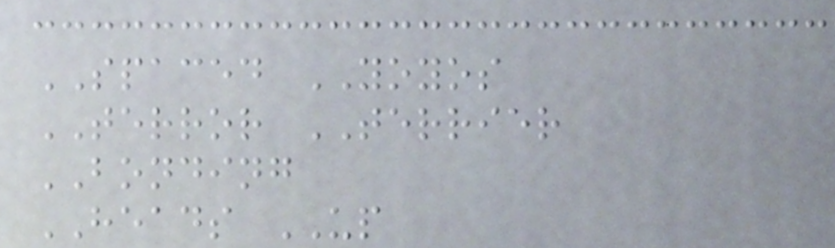SPACED YOYOS
TERROR TERRIER
BONDING
HEADS UP
